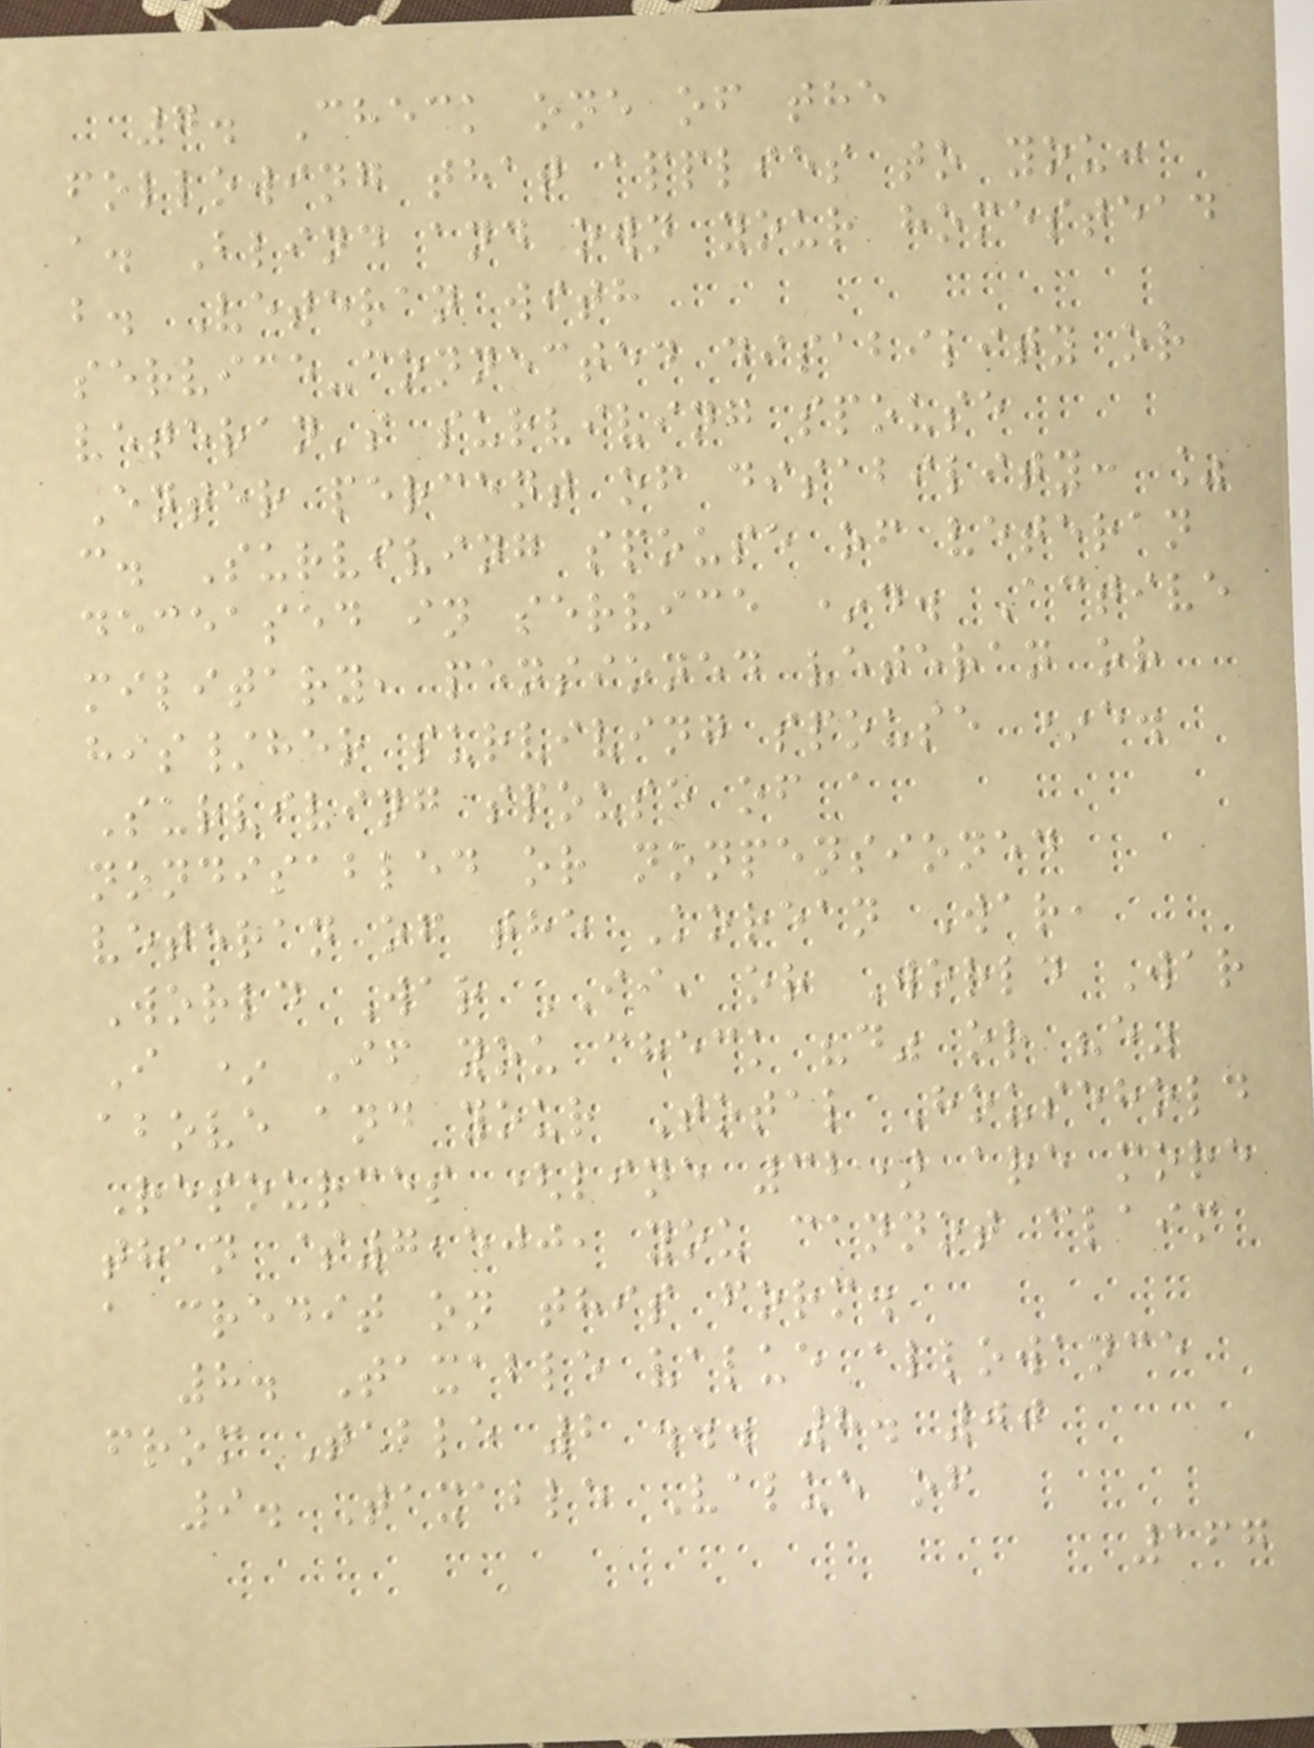7. Check one of the
following that applies to you:
a. Blind and own your homestead
b. Veteran with
service-connected disability or
veteran's surviving spouse
Enter percent of disability: %
c. Surviving spouse of veteran
deceased in service *d. Active
military, pensioned veteran or
his/her surviving spouse *e.
Surviving spouse of a
nondisabled or nonpensioned
veteran of the Korean War,
World War II, or World War
I * If you check "d" or "e"
above and your Total Household
Resources (line 32) are more
than $7,500, you cannot claim
a credit on this form.
8. Taxable value allowance
from Table 2 ... 8. 00
9. Taxable Value of
167
